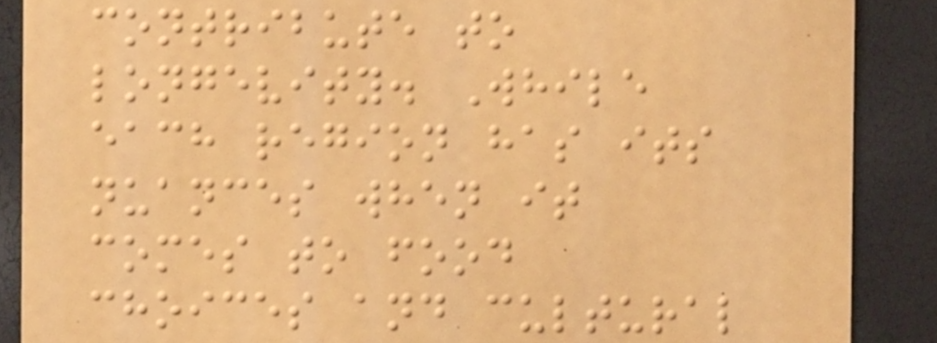contribute to
longevity. While
each region has its
nuances when it
comes to food
choices and cultural
